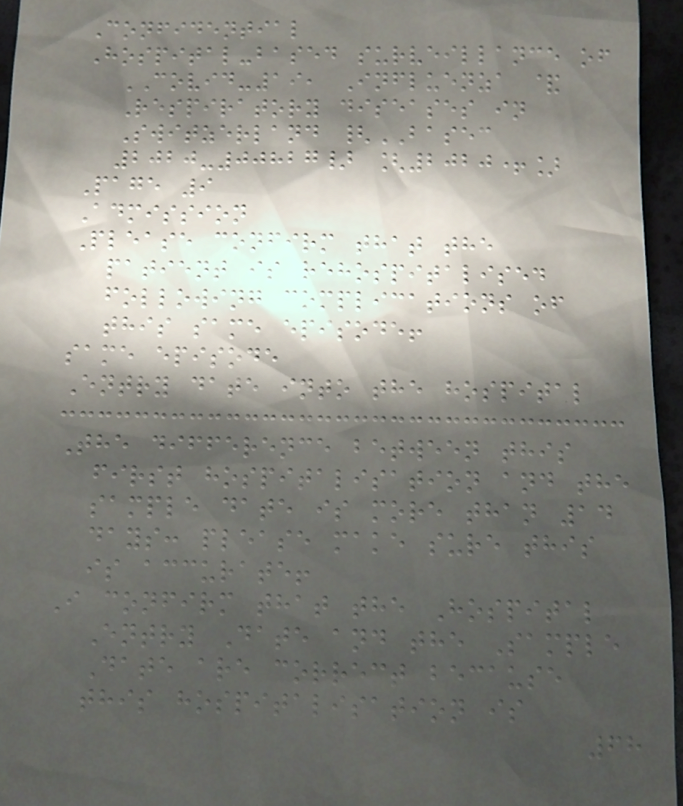Confidential
Hospital-based surveillance of
COVID-19, Influenza &
Respiratory diseases in
Switzerland {BASEC
2020-00827} [2020+]
Page 9
Admission
Please confirm that the
patient is rehospitalised
following complications of
this same episode!
same episode
Entry date into the hospital
The difference between this
first hospitalisation and the
sample date is more than 14
days: please make sure this
is accurate!
I confirm that the Hospital
Entry Date and the Sample
Date are correct because
this hospitalisation is
68
